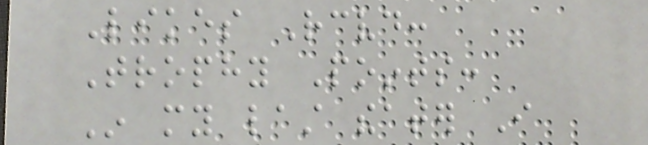Likes Received:
Trophy Points:
In my last theater I
